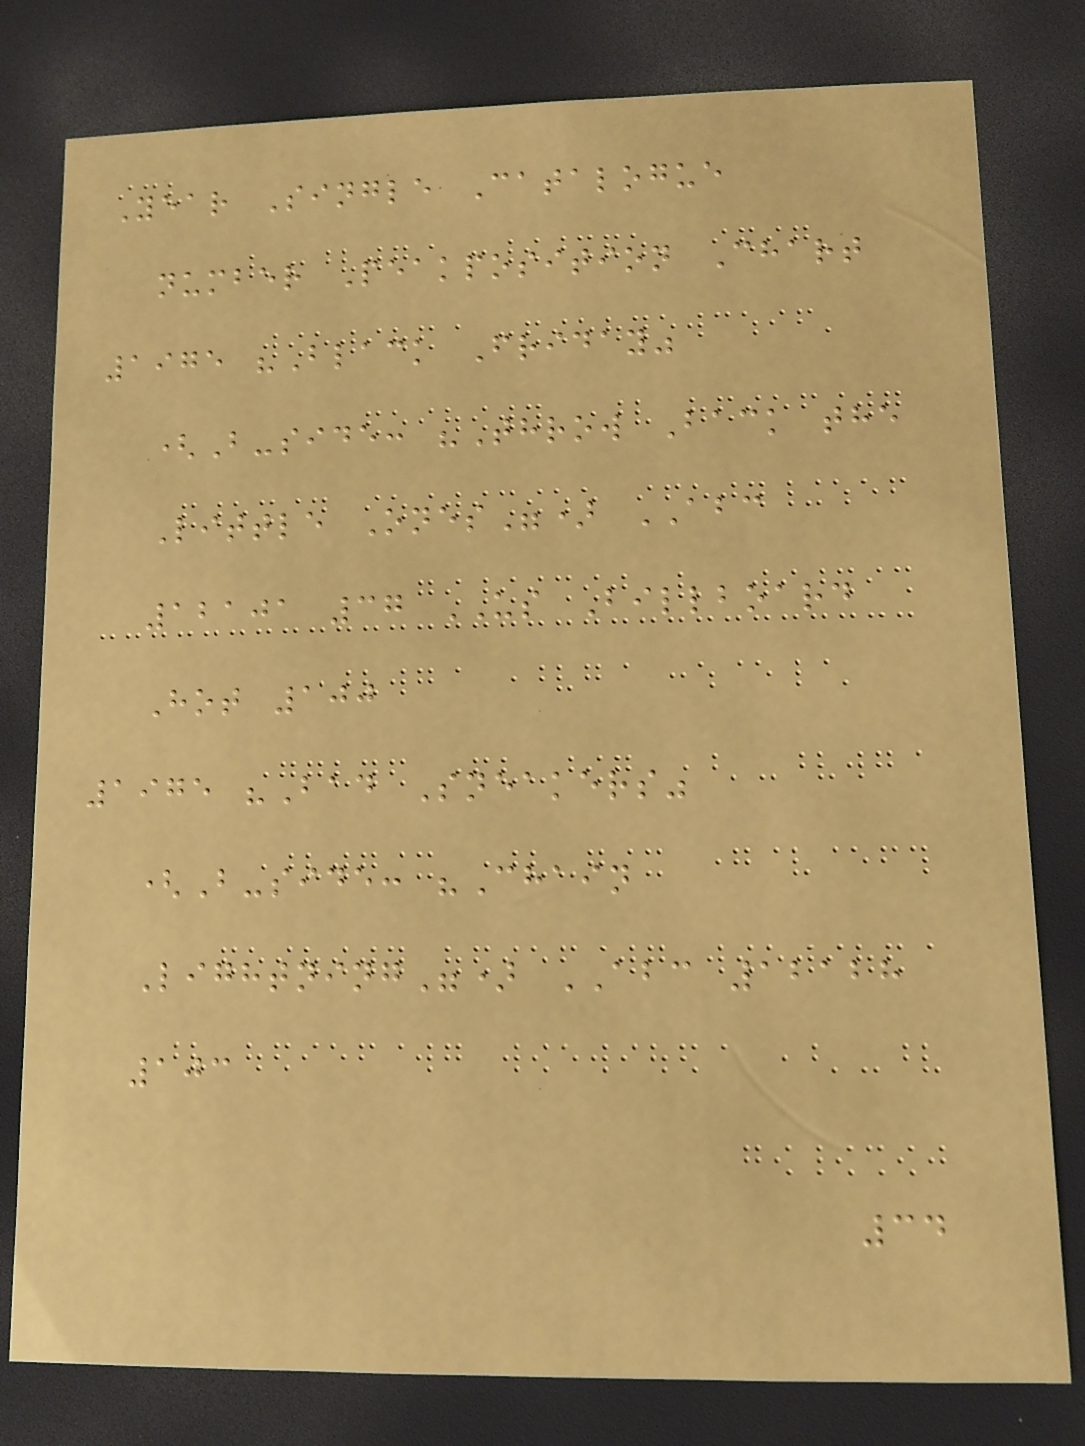Year Single Catalogue
number Peakposition Chart
1975 "Black Friday"
(B-side: "Throw Back the
Little Ones") ABC
12101 37 US Billboard
Hot 100
1975 "Bad Sneakers"
(B-side: "Chain
Lightning") ABC 12128
103
34
